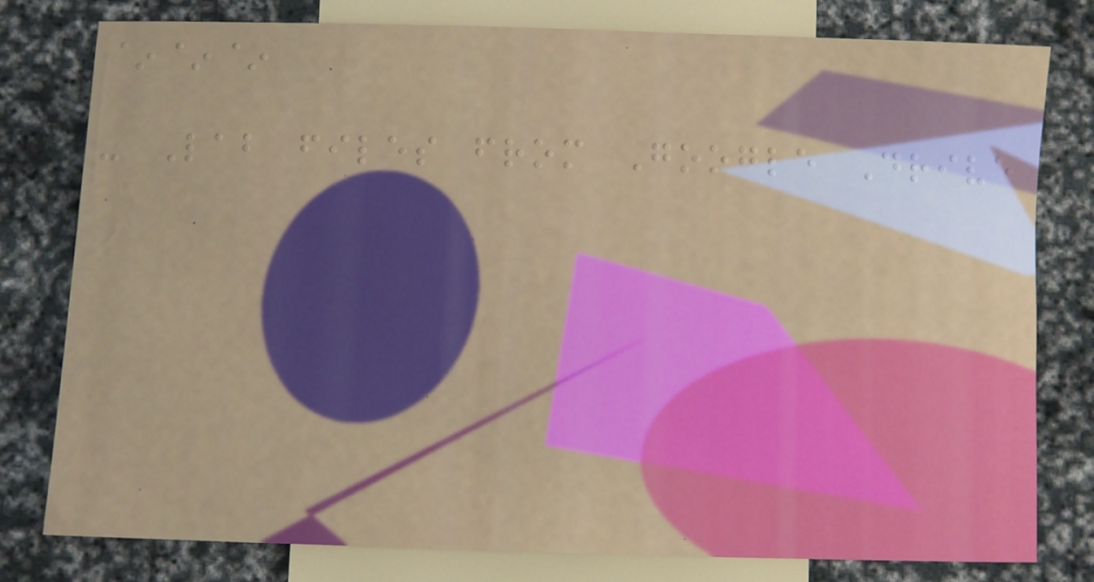~~~
- Lab files from Google Drive
